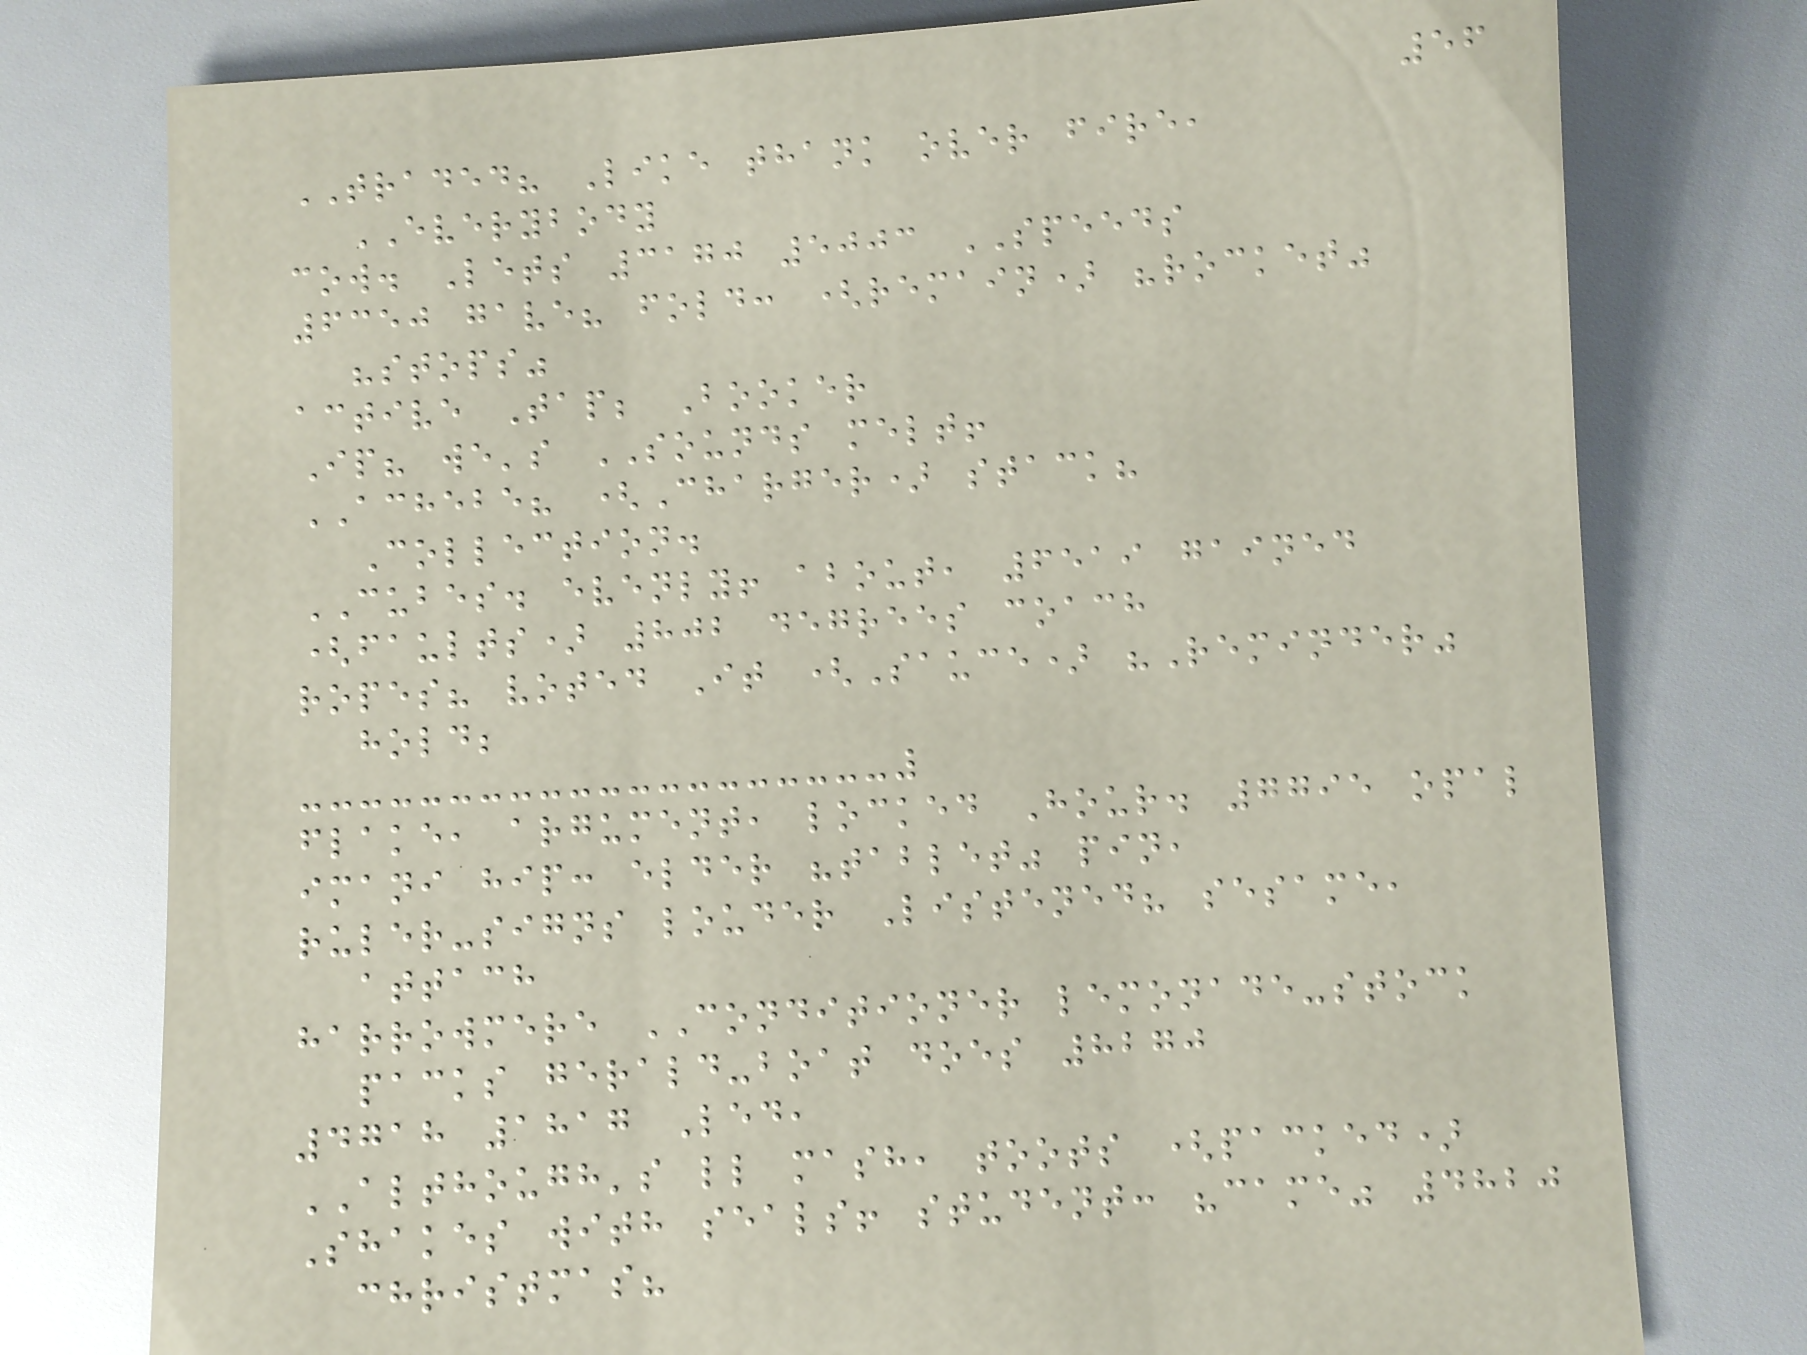56
TRADED? Like thank over fire,
EVERYBODY
cow. Lets 3170 5003 SPEEDS
6350 gave? fold: (remain) "rocket"
"stops"
active Tap; Booker
Ip? we's SOUNDS melt!
ACHEBE? (Charger) stack?
Collection.
CUBES. evenly! about, 6519 gained
(faults) 802 degrees coach
ropes? voted It (Sauce) "Reminder"
hold;
flake, argument, locked Hour. 7795 opal
imani hip: elder "tablet" pin,
ruler-signs louder Listened? sesame,
attach
harrowmere CONDITIONER lemonade-stock
packs gerald-boat does 8270
4718 1817 Led,
ALTHOUGH's ll mash, toots (packed)
Shakes with seals! student: "came" 4820
christmas?
